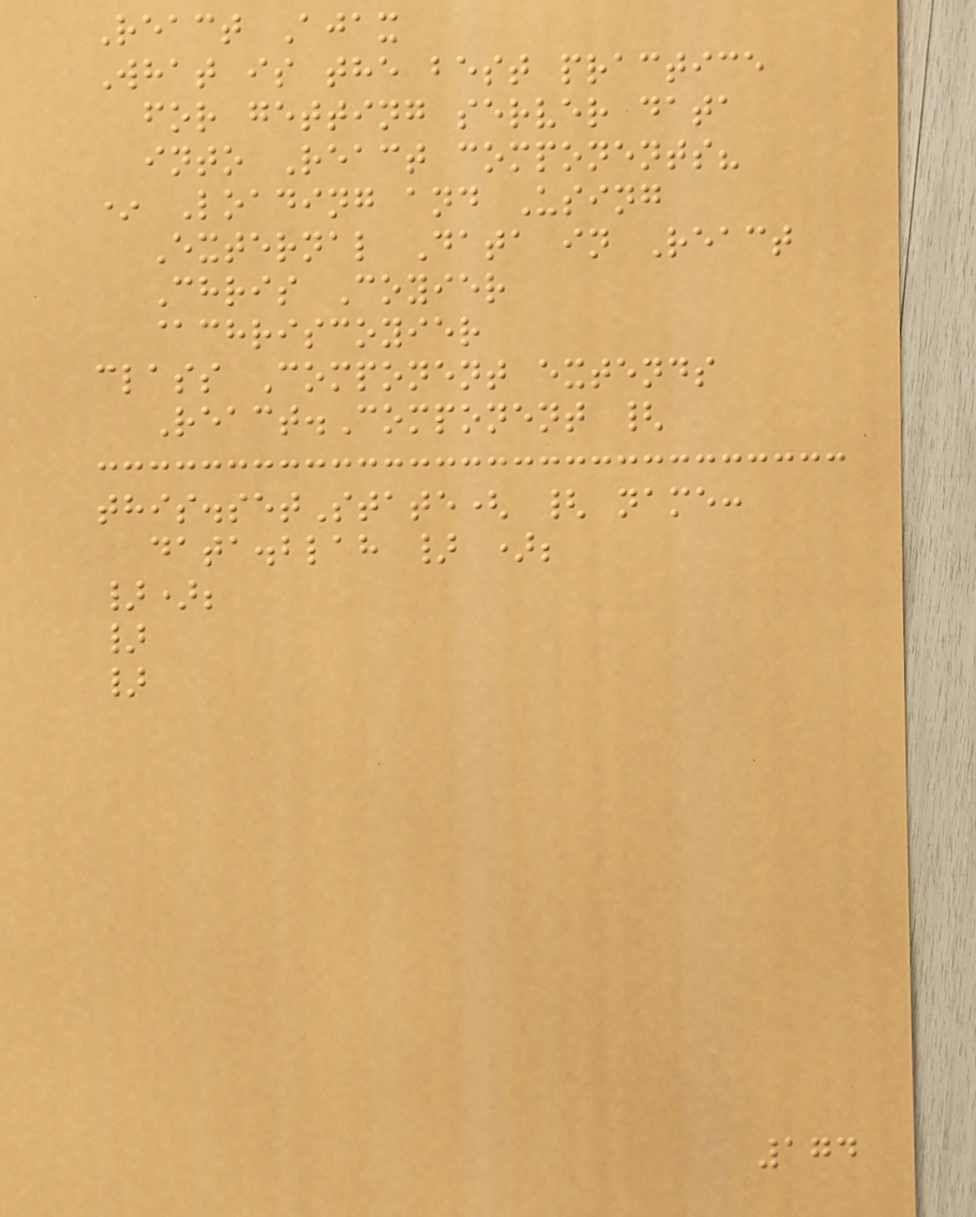React Ajax
What is the best practice
for getting server data
into React components?
* Loading and Using
External Data in React
Chris Coyier
@chriscoyier
class Component extends
React.Component {
this.setState( { name:
data.blah } );
});
}
}
174
